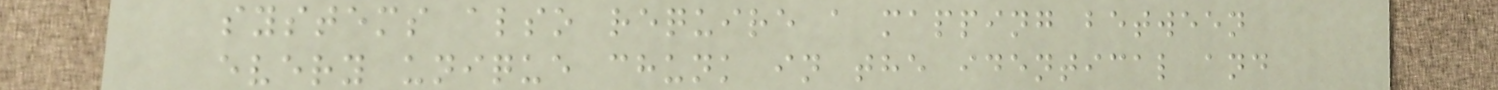systems also require a mapping between
every unique chunk in the identical and
